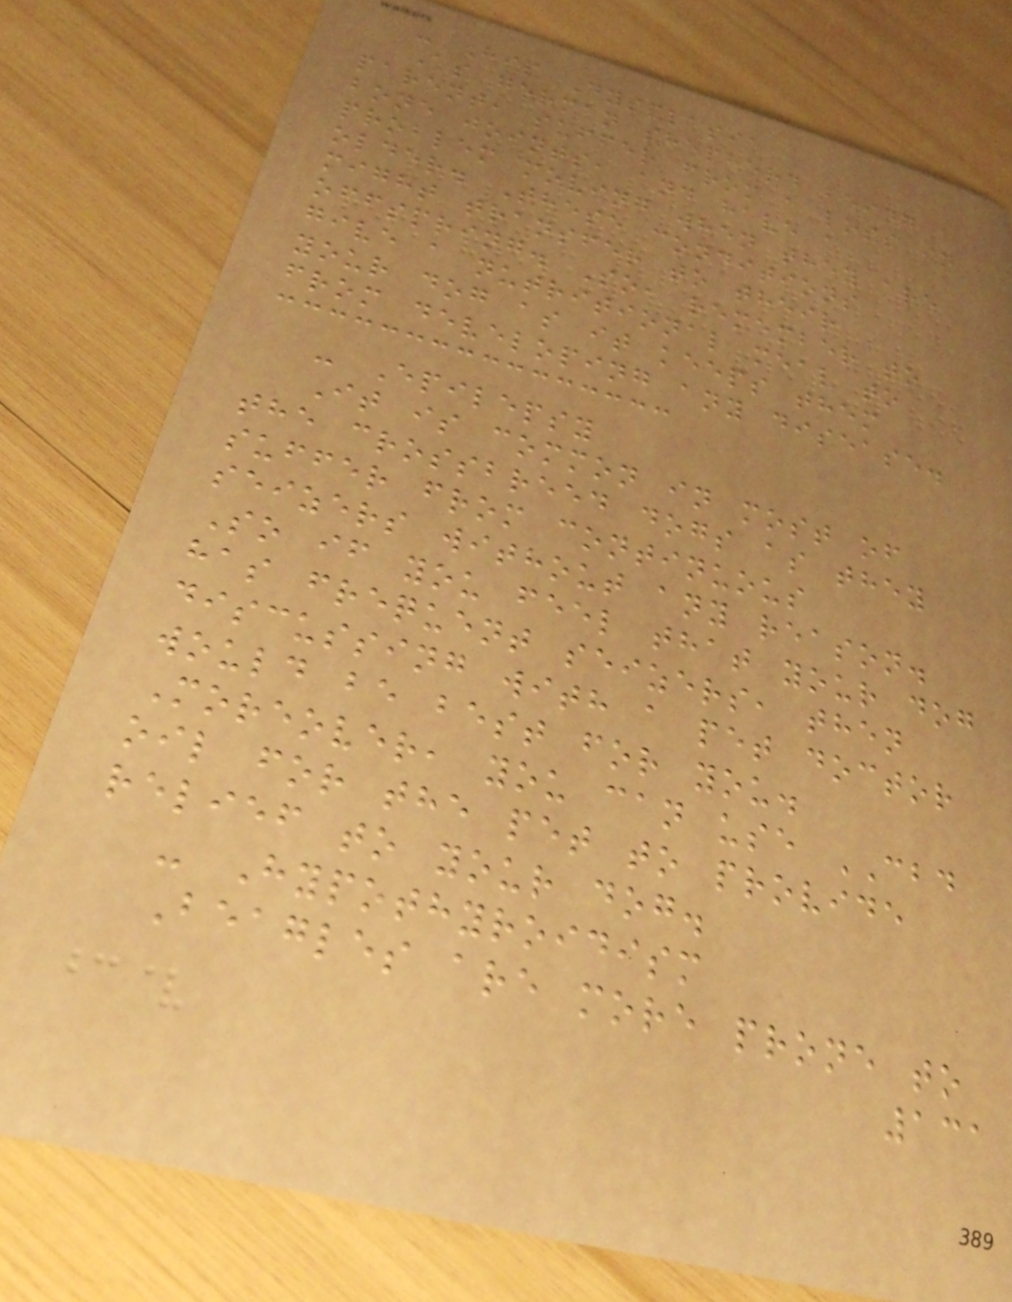- Hip Dysplasia
As german shepherd being a
parent, suffer from a loss in
bone joints, and have a
problem moving when they are
older. These conditions
might transfer to their
offspring. So, remember to
give a nutritional meal to
your dog as it keeps them
from developing any disease.
- Epilepsy
It is common in most of
the crossbreed dogs as they
suffer from continuous
seizers without any reason.
So if you feel that your dog
has frequent seizers, then
discussing with a pet doctor
would be best for you.
Moreover, you can use CBD
oil for the pet to provide
relief to your dog.
- Hypothyroidism
Beagles are more prone to
131
